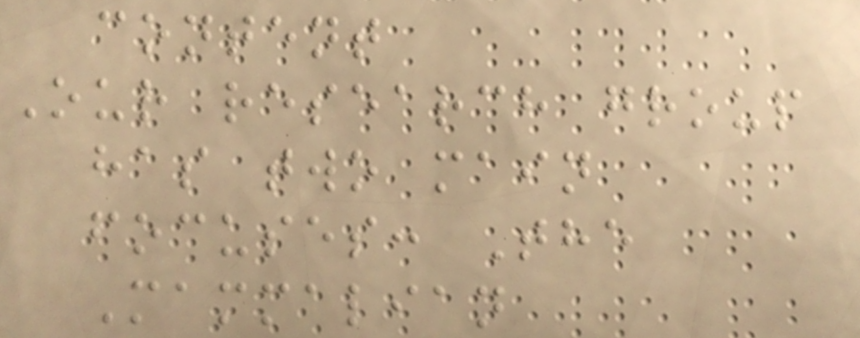content
Our research group
has two main
focuses: The
Mammalian
